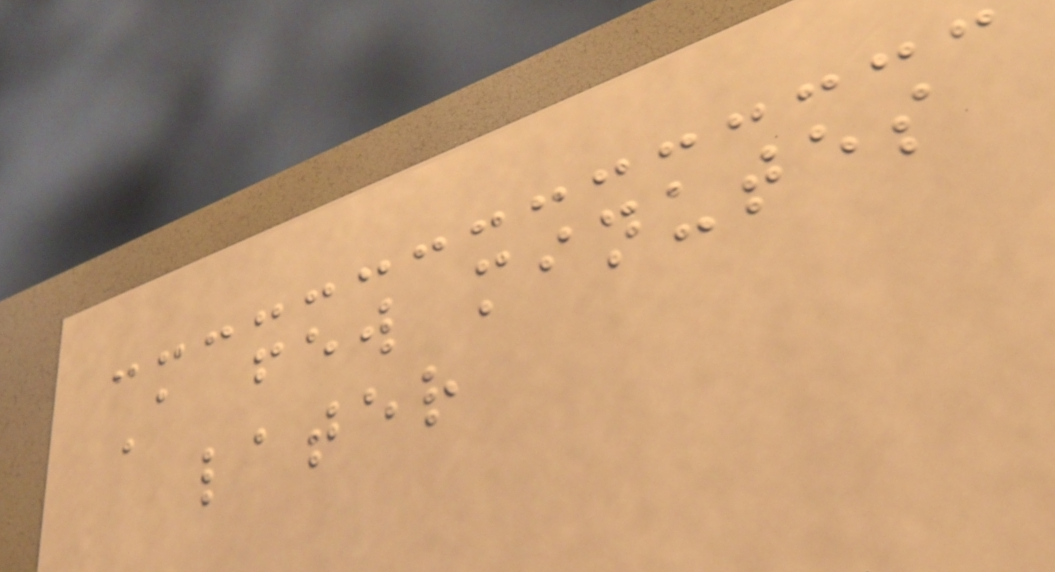A few minutes
later
